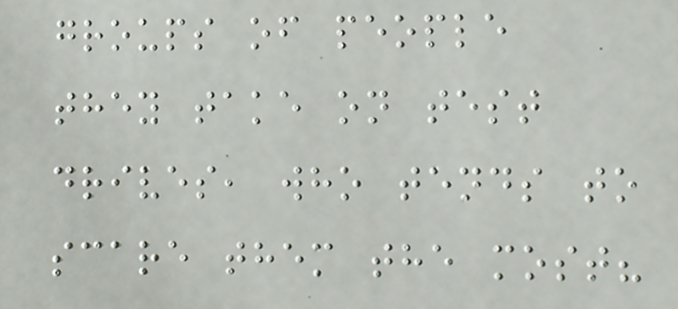groups of people
they take on test
drives, who tends to
scare them the most?
